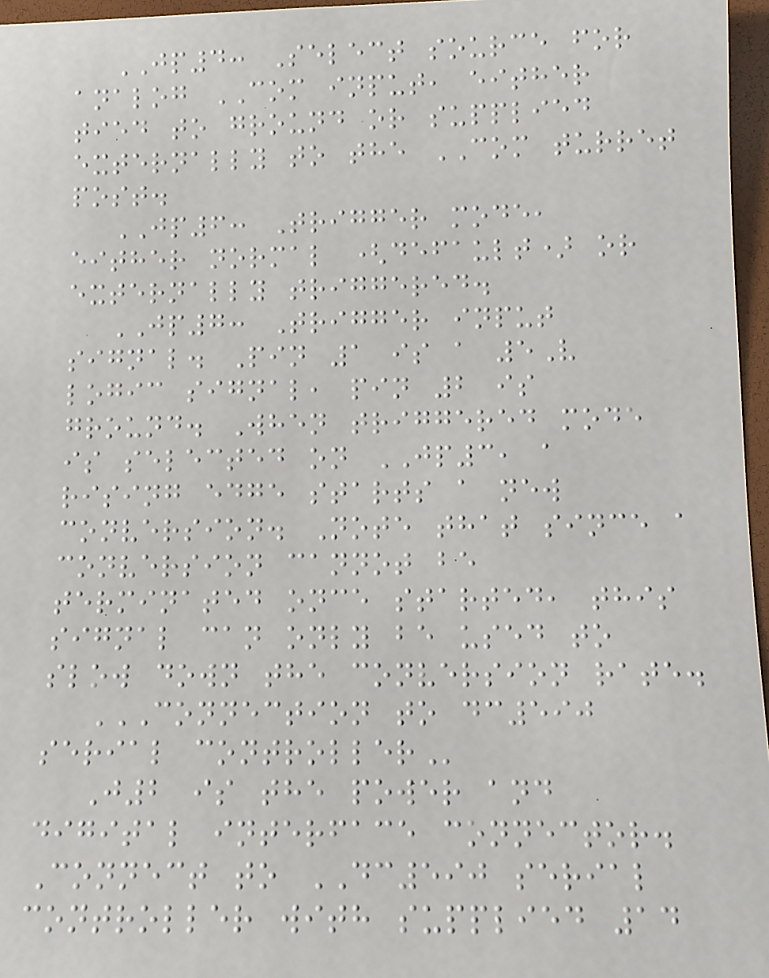JP4: Select source for
analog COM input, either
tied to ground or supplied
externally to the COM turret
post.
JP6: Trigger mode,
either normal (default) or
externally triggered.
JP7: Trigger input
signal. Pin 1 is a 5V
logic signal, pin 2 is
ground. When triggered mode
is selected on JP3, a
rising edge starts a new
conversion. Note that since a
conversion cannot be
terminated once started, this
signal can only be used to
slow down the conversion rate.
CONNECTION TO DC590
SERIAL CONTROLLER
J2 is the power and
digital interface connector.
Connect to DC590 serial
controller with supplied 14
